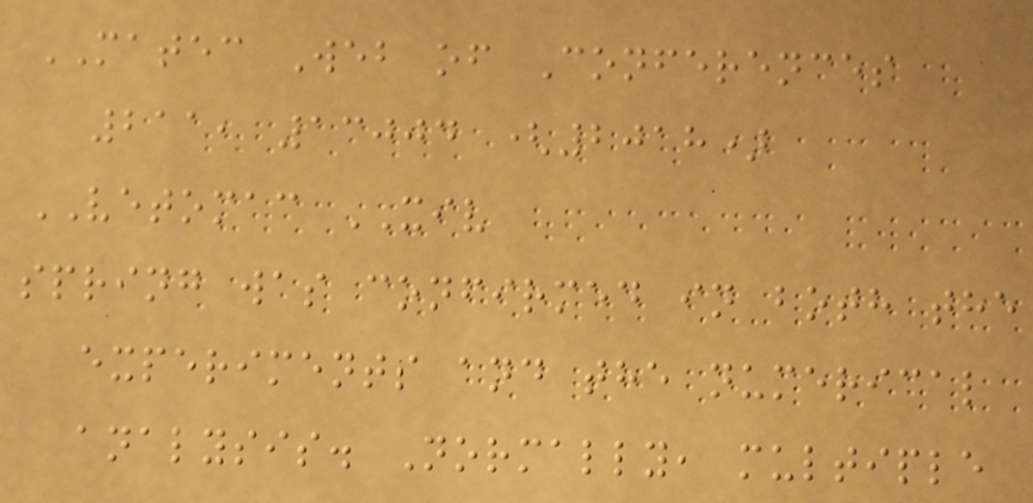MATEC Web of Conferences
211, 13004 (2018)
VETOMAC XIV
spring was confirmed in both the
experiments and the numerical
analysis. Normally, multiple
